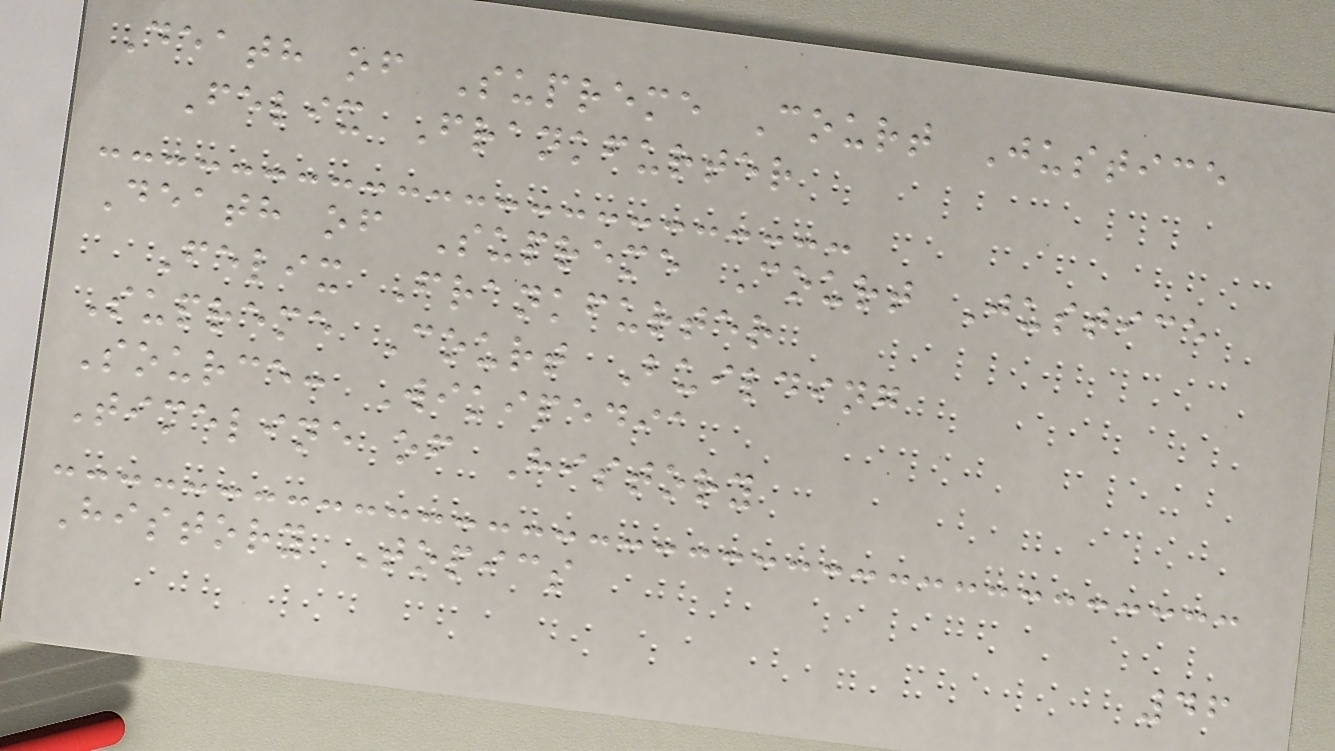Death of Supreme Court Justice
Felix Frankfurter
Death of Supreme Court Justice
Felix Frankfurter
Supreme Court Building
Source: Wikipedia
Timeline of History
History Topics
46
